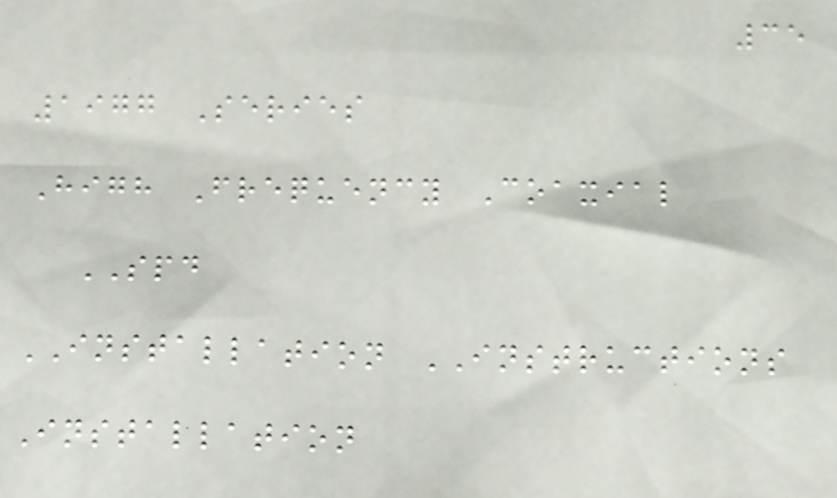35
1977 Series
High Frequency Coaxial
SPD
INSTALLATION INSTRUCTIONS
Installation
